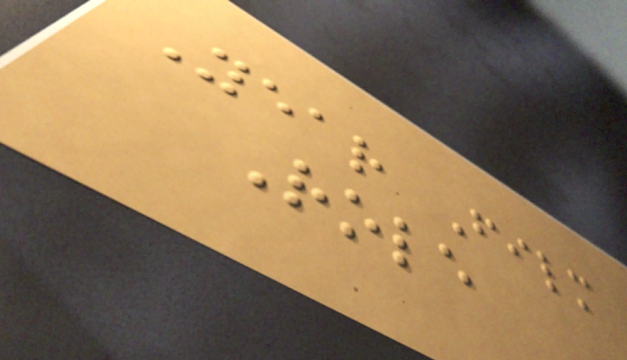Year Film
Role
